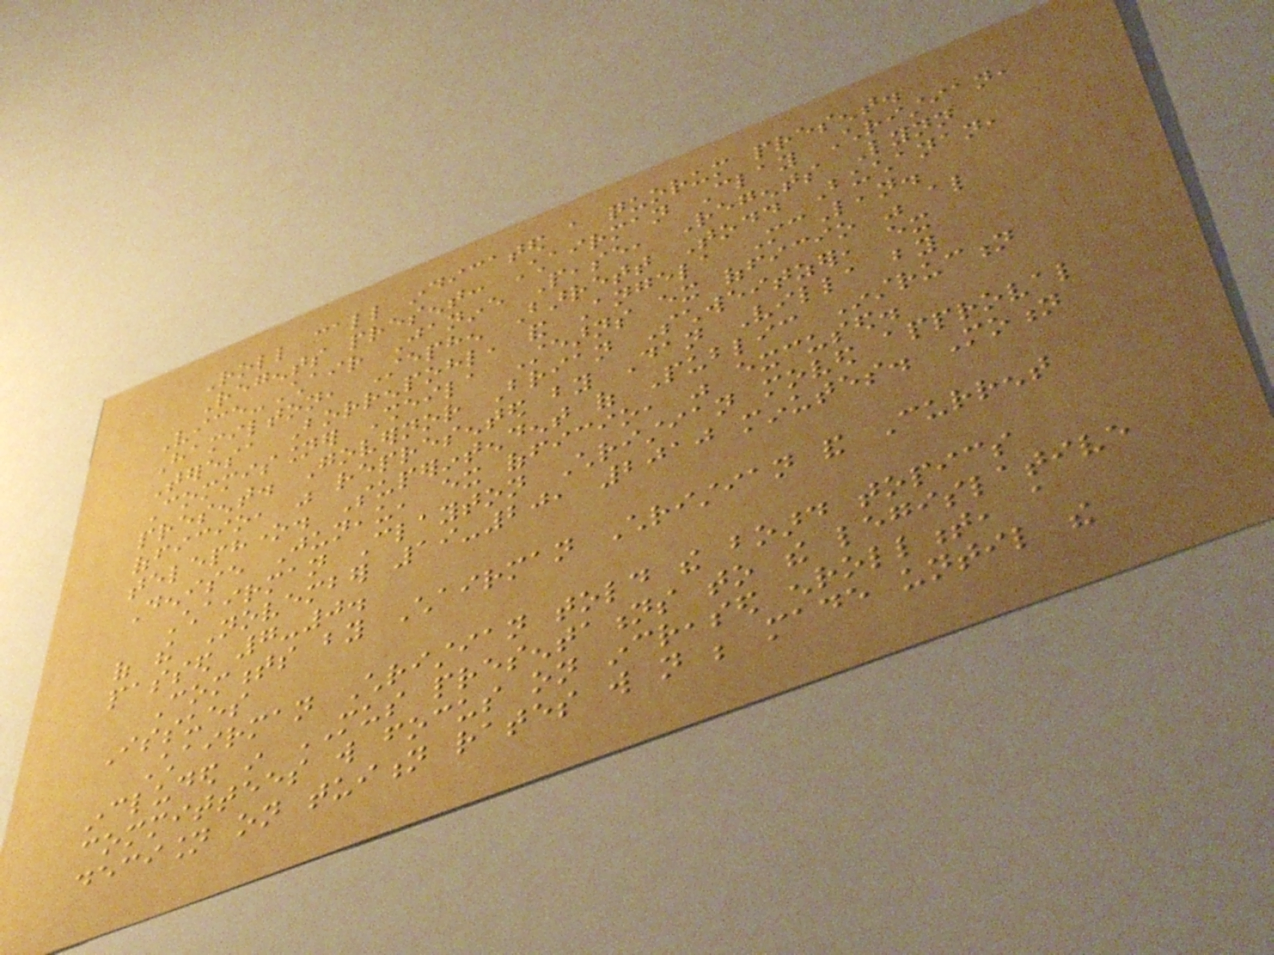Roll call indicated a quorum present.
Regents present: Chairman Clay Christian,
Vice-Chair Janine Pease, Regents Lynn
Hamilton, Stephen Barrett Todd Buchanan,
Teresa Borrenpohl, and Angela McLean.
Commissioner Sheila Stearns ex officio was also
present. Governor Brian Schweitzer, ex
officio, was represented by Dan Villa by
telephone. Superintendent of Public Instruction
Denise Juneau, ex officio, was excused.
Chairman Clayton Christian moved approval
of the November 19-20, 2010 minutes. Motion
passed 7-0.
Comments by Chairman Christian and Current
Issues
Chairman Christian told the board topics
included in MUS presentations to the legislative
committees will focus on increased enrollment, a
decision on tuition rates will not be made until the
